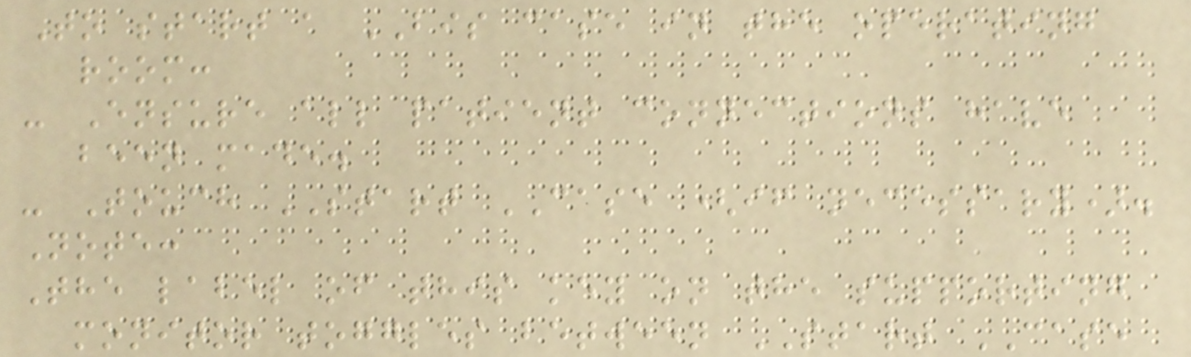To start a BIS case in the operating
room:
- Ensure all patient connections have
been made.
- Touch START CASE (if necessary).
Note:
The label of this key on the supporting
monitor toggles between START CASE
